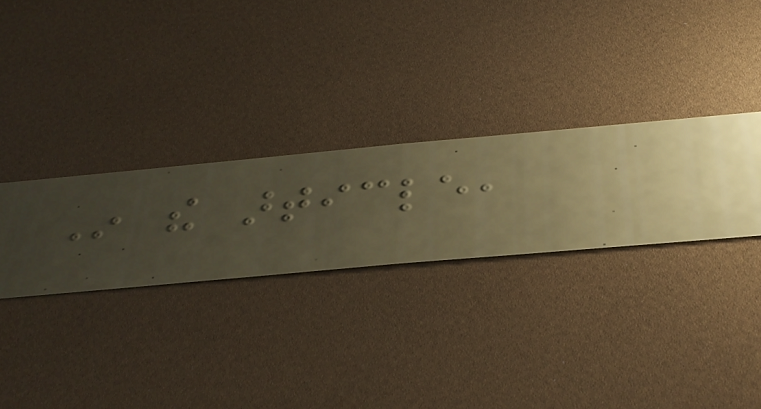In the article,
